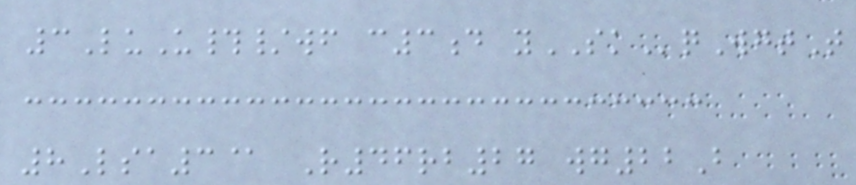3LuU#/wf c3d ySKqWgtT
8Lsa3@ R46rb27 wg22B
